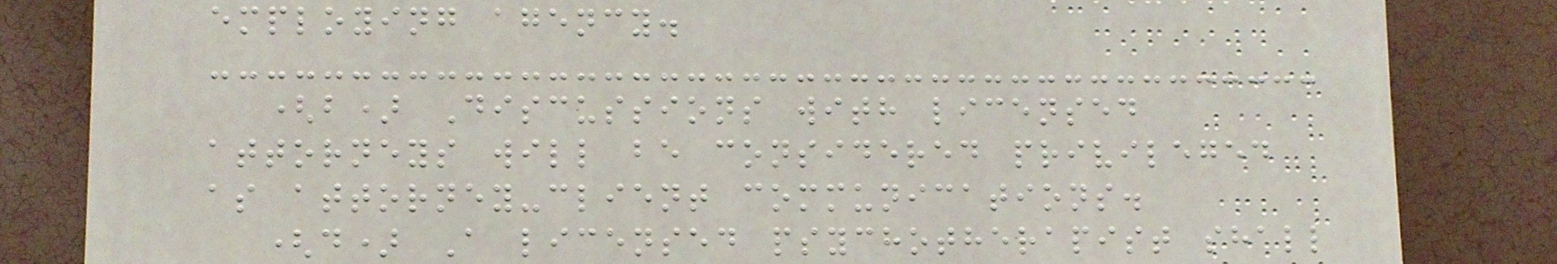employing agency.
(b) Discussions with licensed
attorneys will be considered privileged
as attorney-client communications.
(d) A licensed psychotherapist shall
